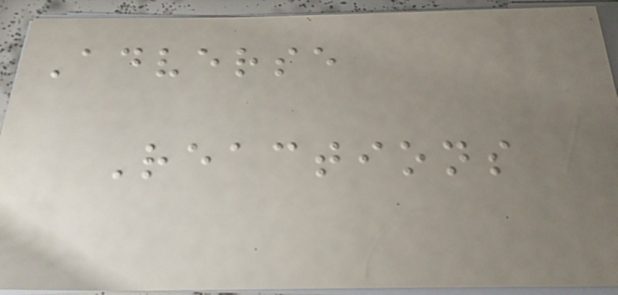Adverse
Reactions
